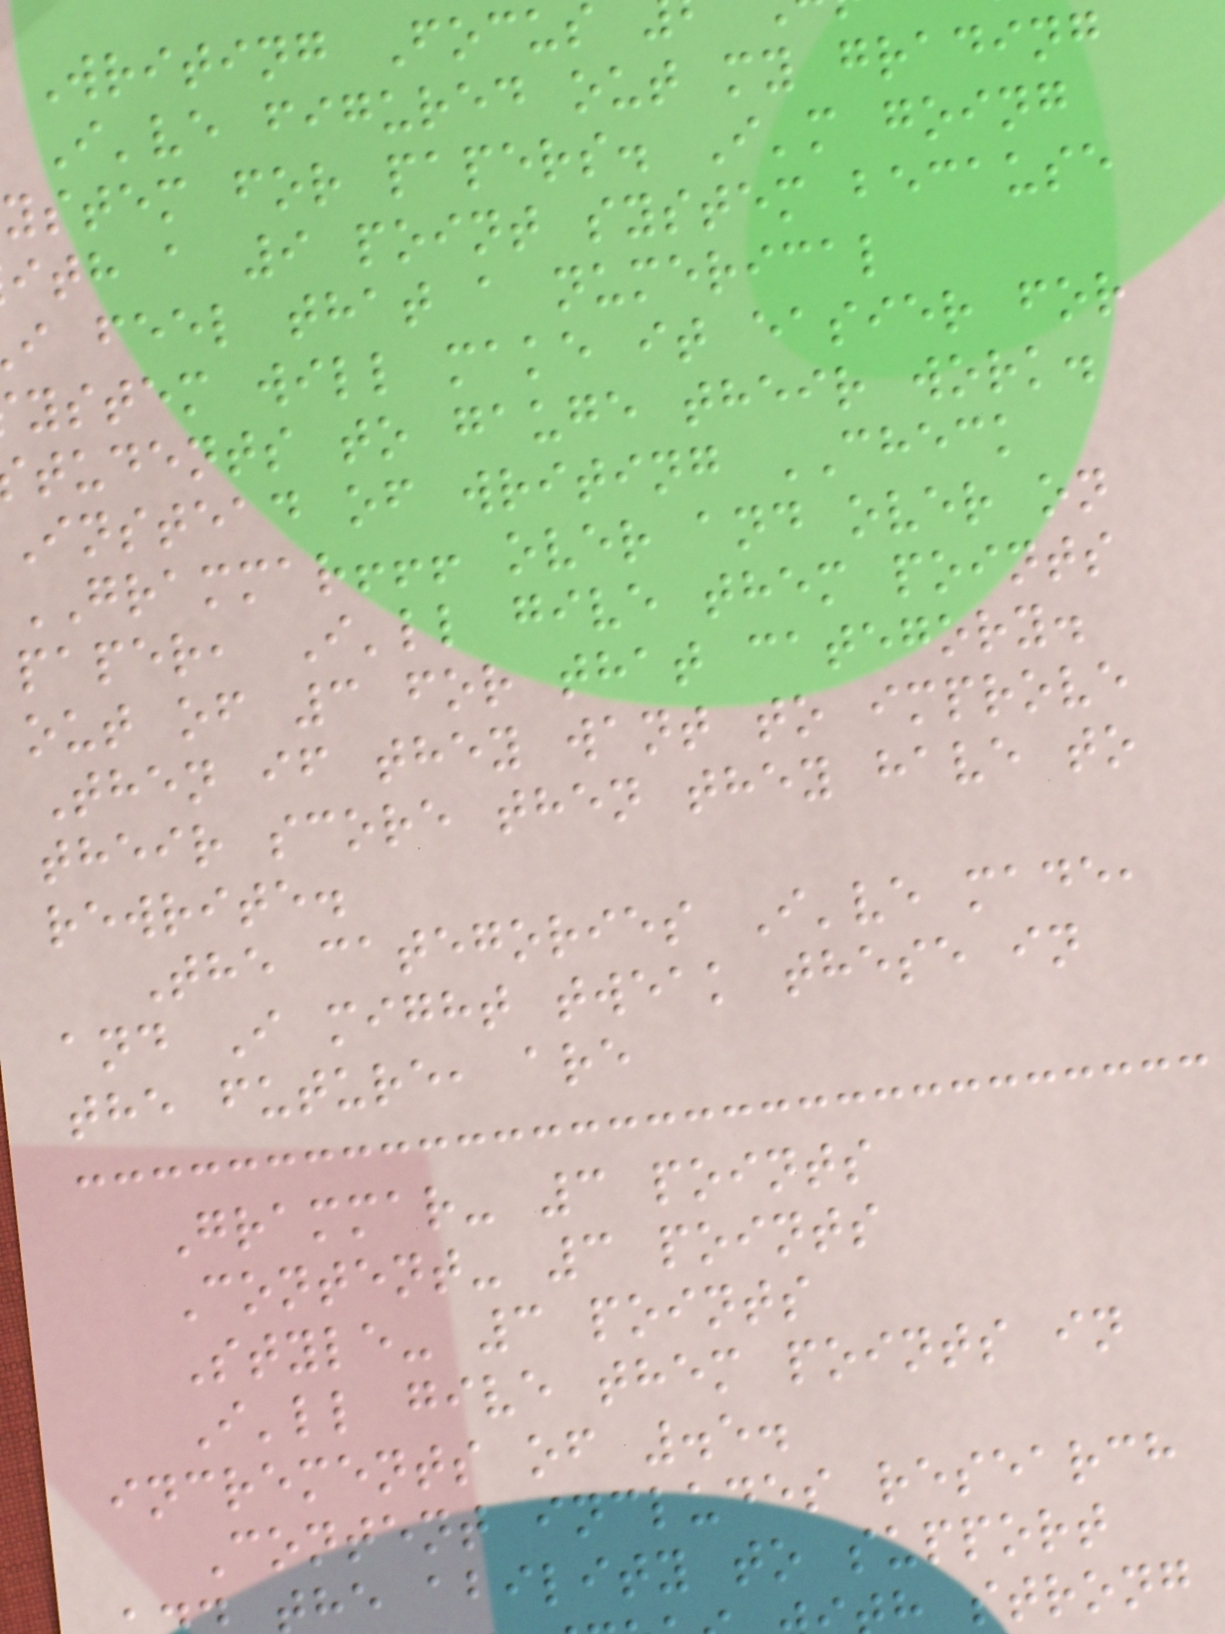Writing Focus
I've figured out my grading
ystem for papers. I'm going
ith a 9 point system because
i feel that a numerical
ystem will make it easier for
tudents to gauge their work.
Instead of writing CHECK
GRAMMAR!!! over and over on
paper, I'll give them points
out of 3 for that category.
Then if they want to improve
their score then they have to
rewrite.
The categories I've made,
and I might tweak these in
the future, are
Grammar- 3 points
Content- 3 points
Style- 3 points
I'll give them points in
increments of .5.
Content includes research
he ability to support
